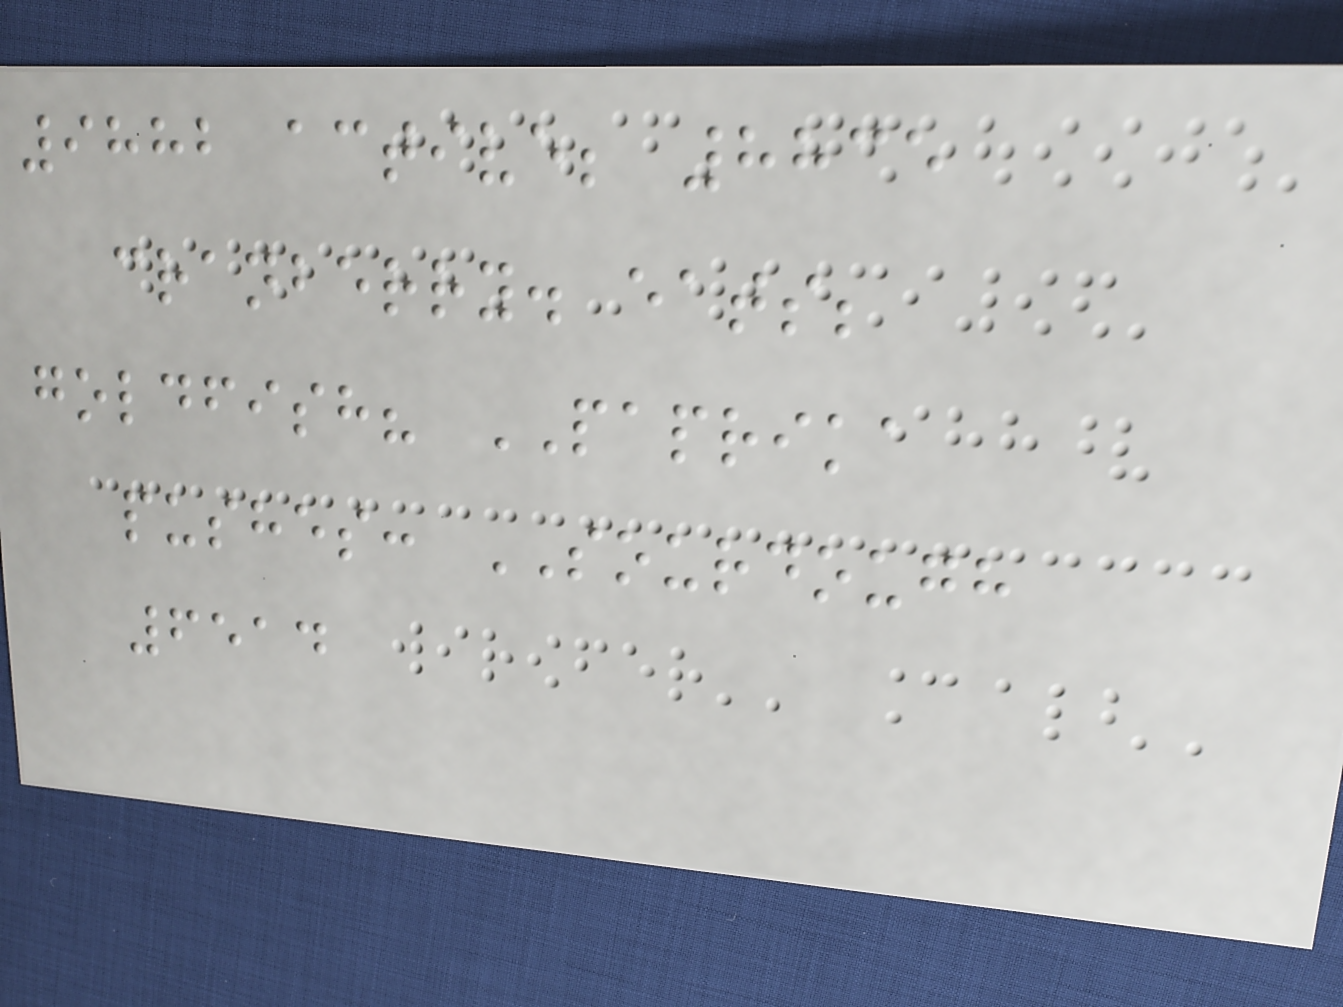9882 active; 8835
cranberry. eats;
goldfish? PAPRIKA
pushes: SOURDOUGH
6514
